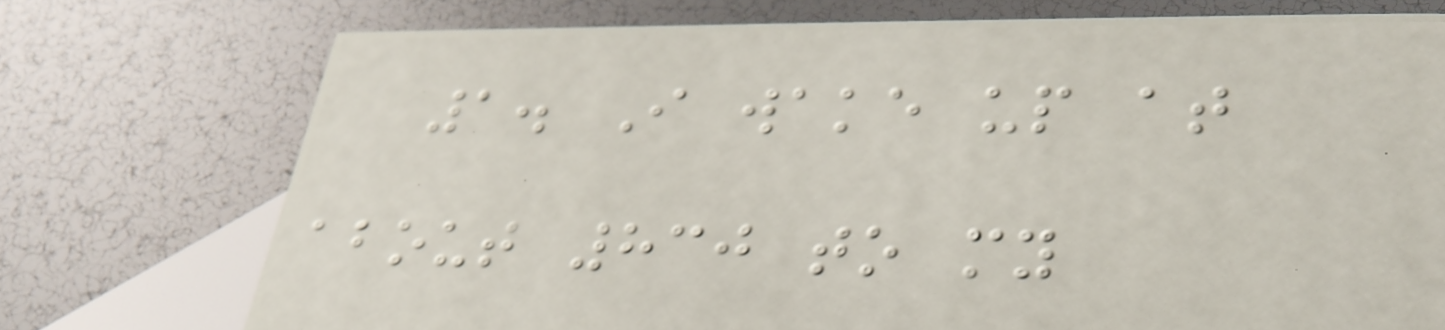1. I wake up at
about 830 to my
